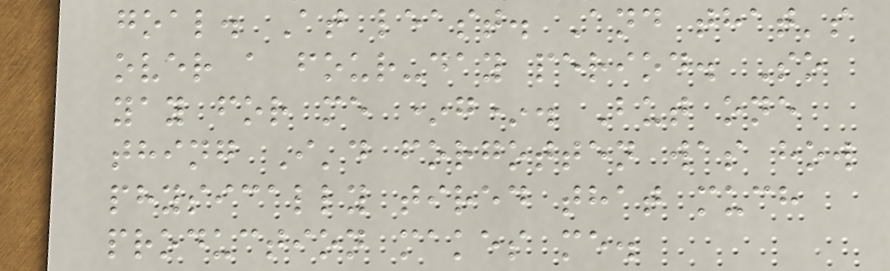goal. At least. And that's
over a four-day period. So
yay for me *g*. But one
thing I'd forgotten was how
physically tired that much
production makes me.
